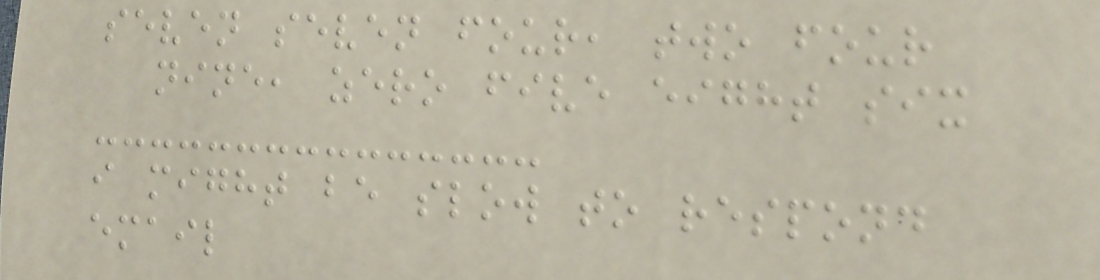seven seven four, two four
nine, zero five eight six
i might be slow to respond
email
